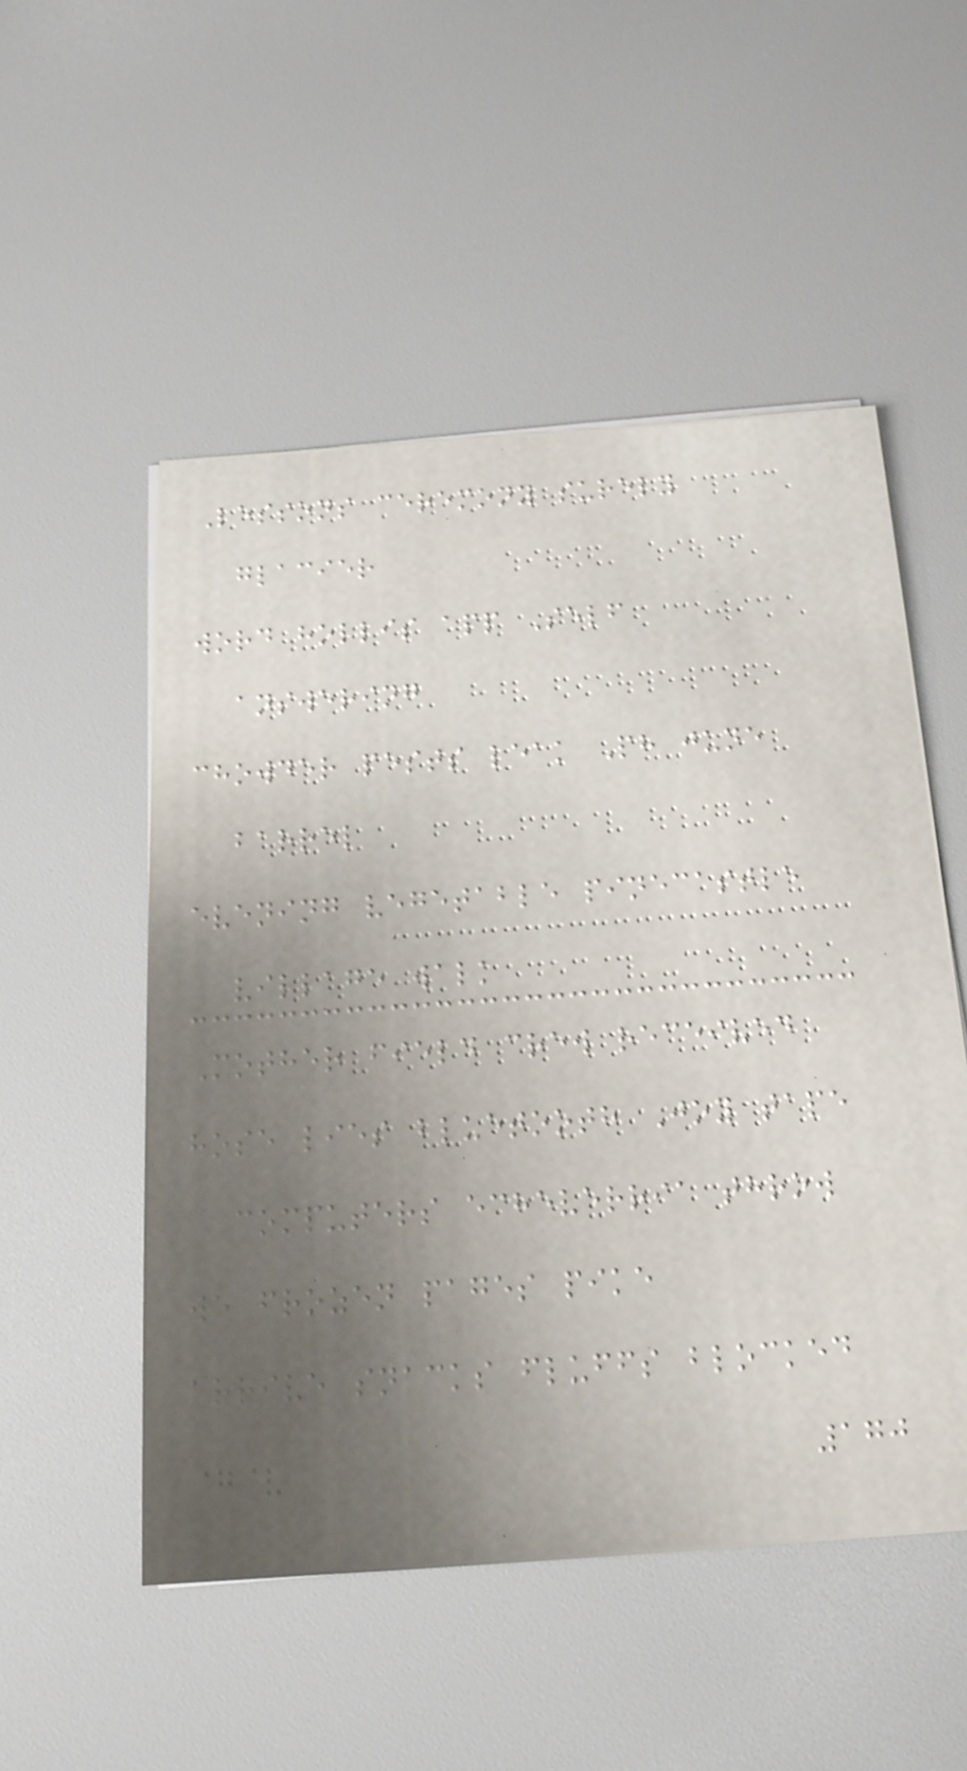Lessons ceremony surely
glacier
word hollis app Self
answering
chowder pests leak Ph june
barrel
evening vegetable pinecastle
village walk
Mother field crew received
hose lies bluetooth Joy tape
computers echeverria throw
we frozen pages pike
arrive snacks fluffs blocked
170
